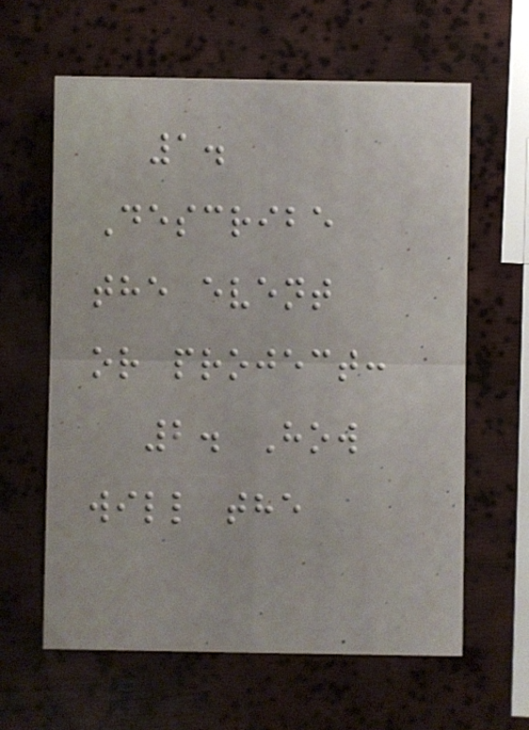1.
Describe
the event
or project:
2. How
will the
